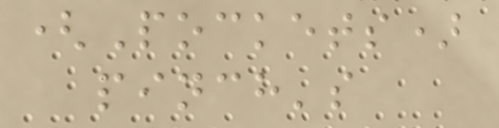(Pockets)
pinch's
